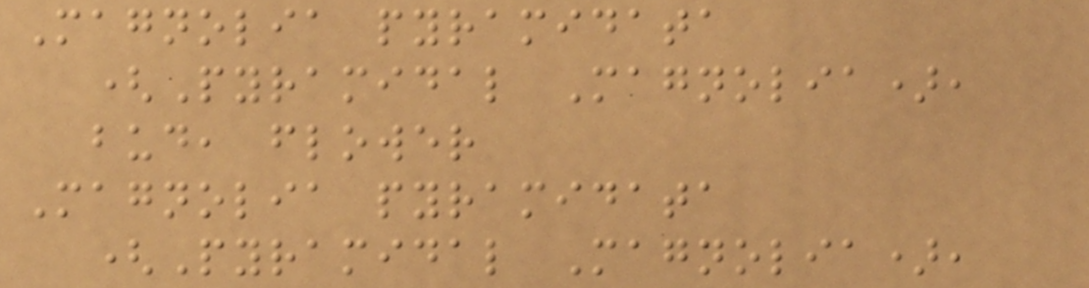Magnolia pyramidata
(Pyramidal Magnolia),
bud, flower
Magnolia pyramidata
(Pyramidal Magnolia),
